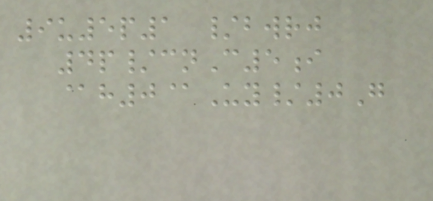9u5p1 /bwrj
4p/cnC5i
@h0@Uy/0G
